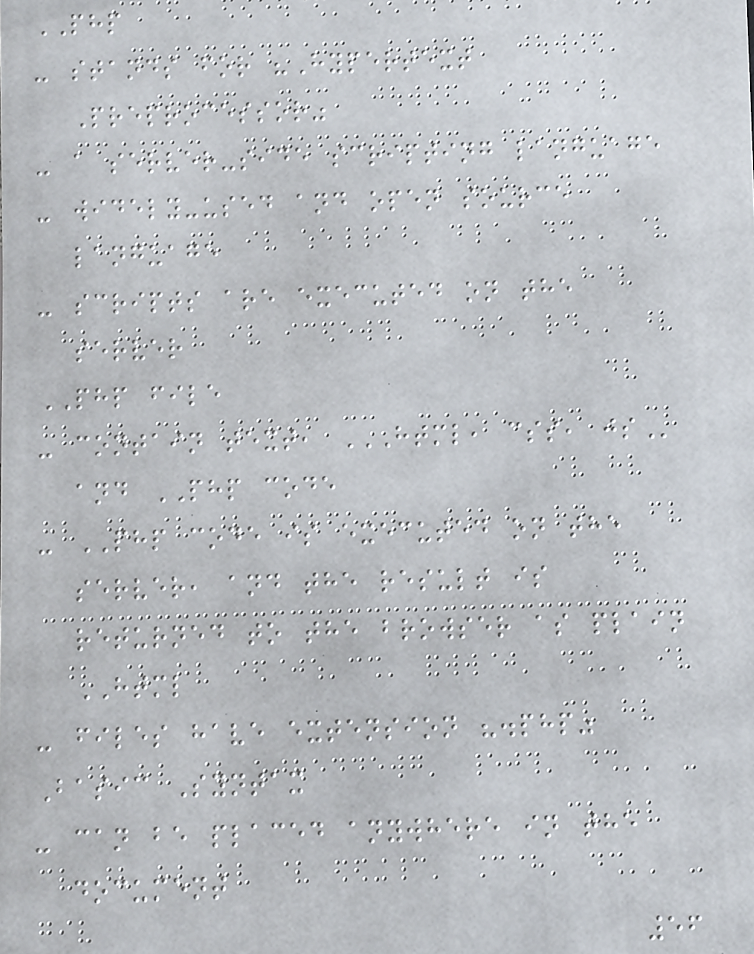PHP
- stands for "Hypertext
Preprocessor"
- a server-side scripting language
- widely-used and open source
language
- scripts are executed on the
server
PHP file
- contain text, HTML, CSS, JS
and PHP code
- PHP code is executed on the
server, and the result is
returned to the browser as plain
HTML
- files have extension ".php"
Basic Syntax
- can be placed anywhere in the
document
56
